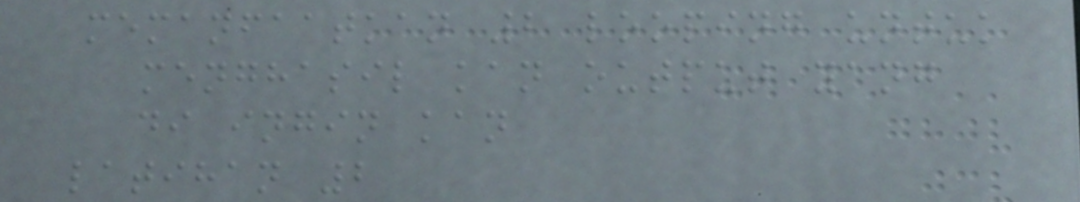memanfaatkan 2 looping untuk
menghasil kan output yang
di ingin kan
latihan 2
